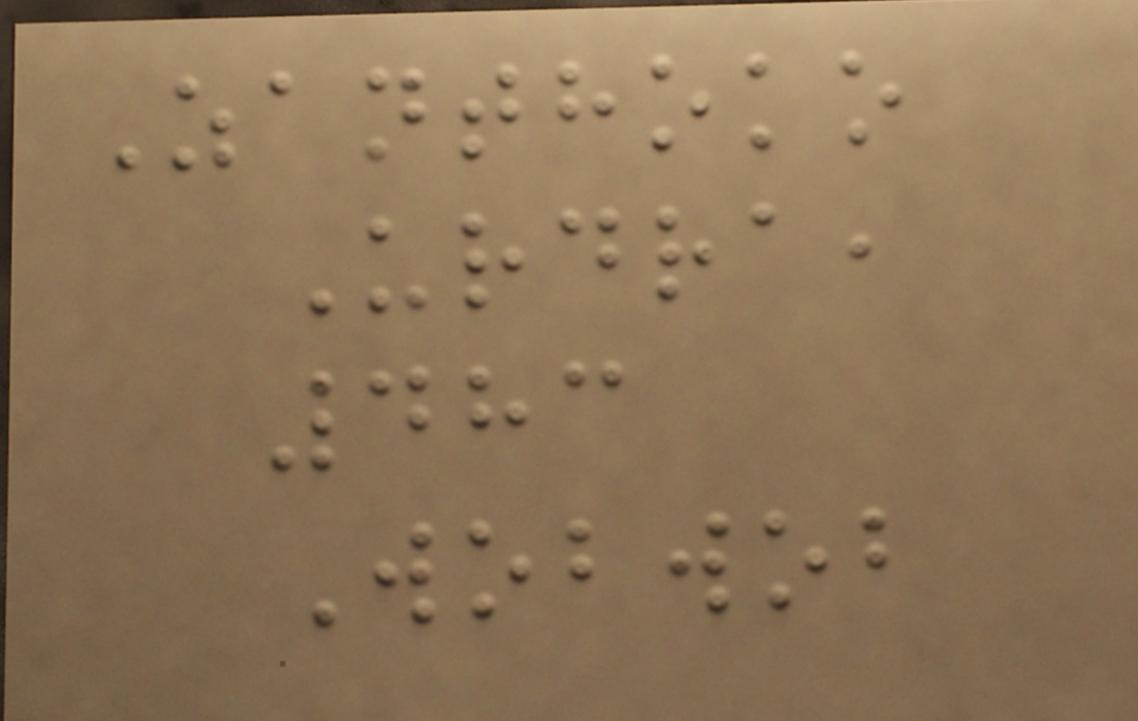Zanthoko
Urdra,
483
Wobwob
